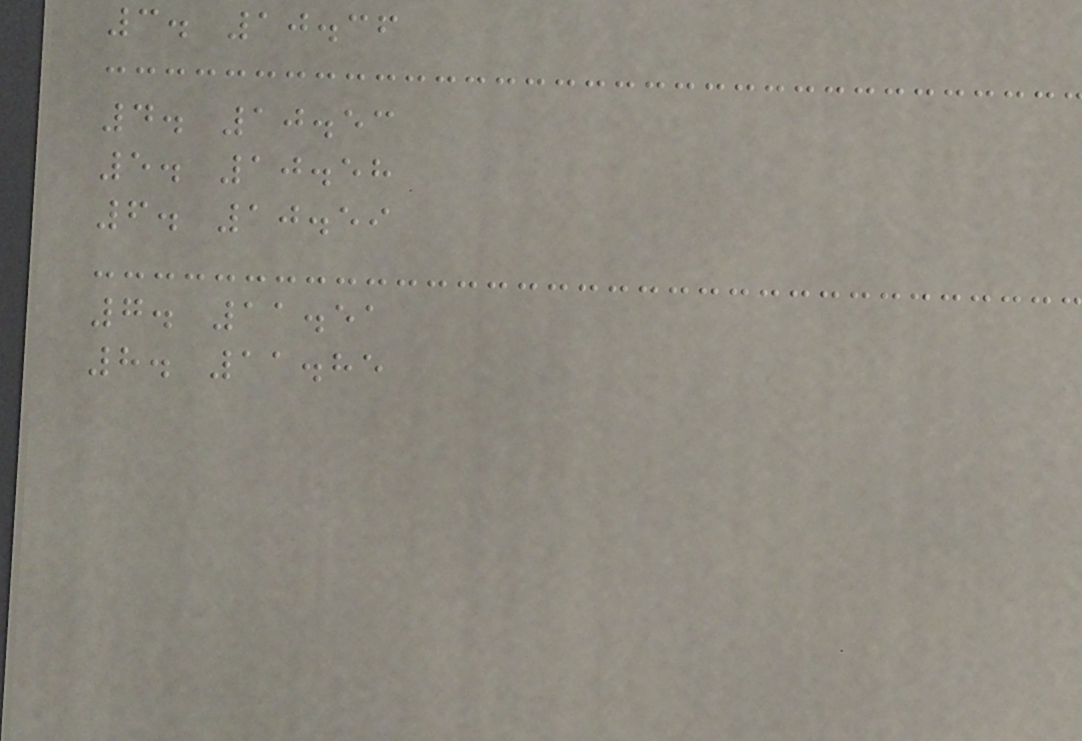3. 10.36
4. 10.53
5. 10.58
6. 10.59
7. 11.51
8. 11.85
